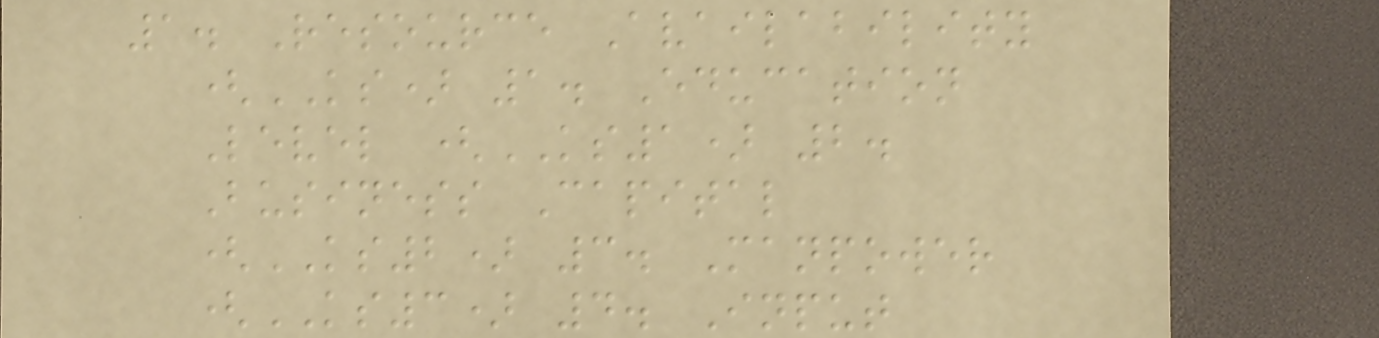1. Resource Availability
(KS) 1. Education
Level (KS1) 2.
Business Capital
(KS2) 3. Manpower
(KS3) 4. Input
